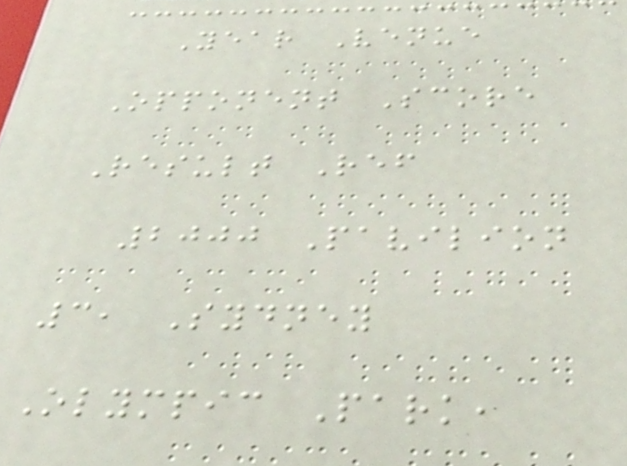Year Venue
Opponent Score
Result Ref
2000 Pavilion
3, Sydney
Olympic Park,
